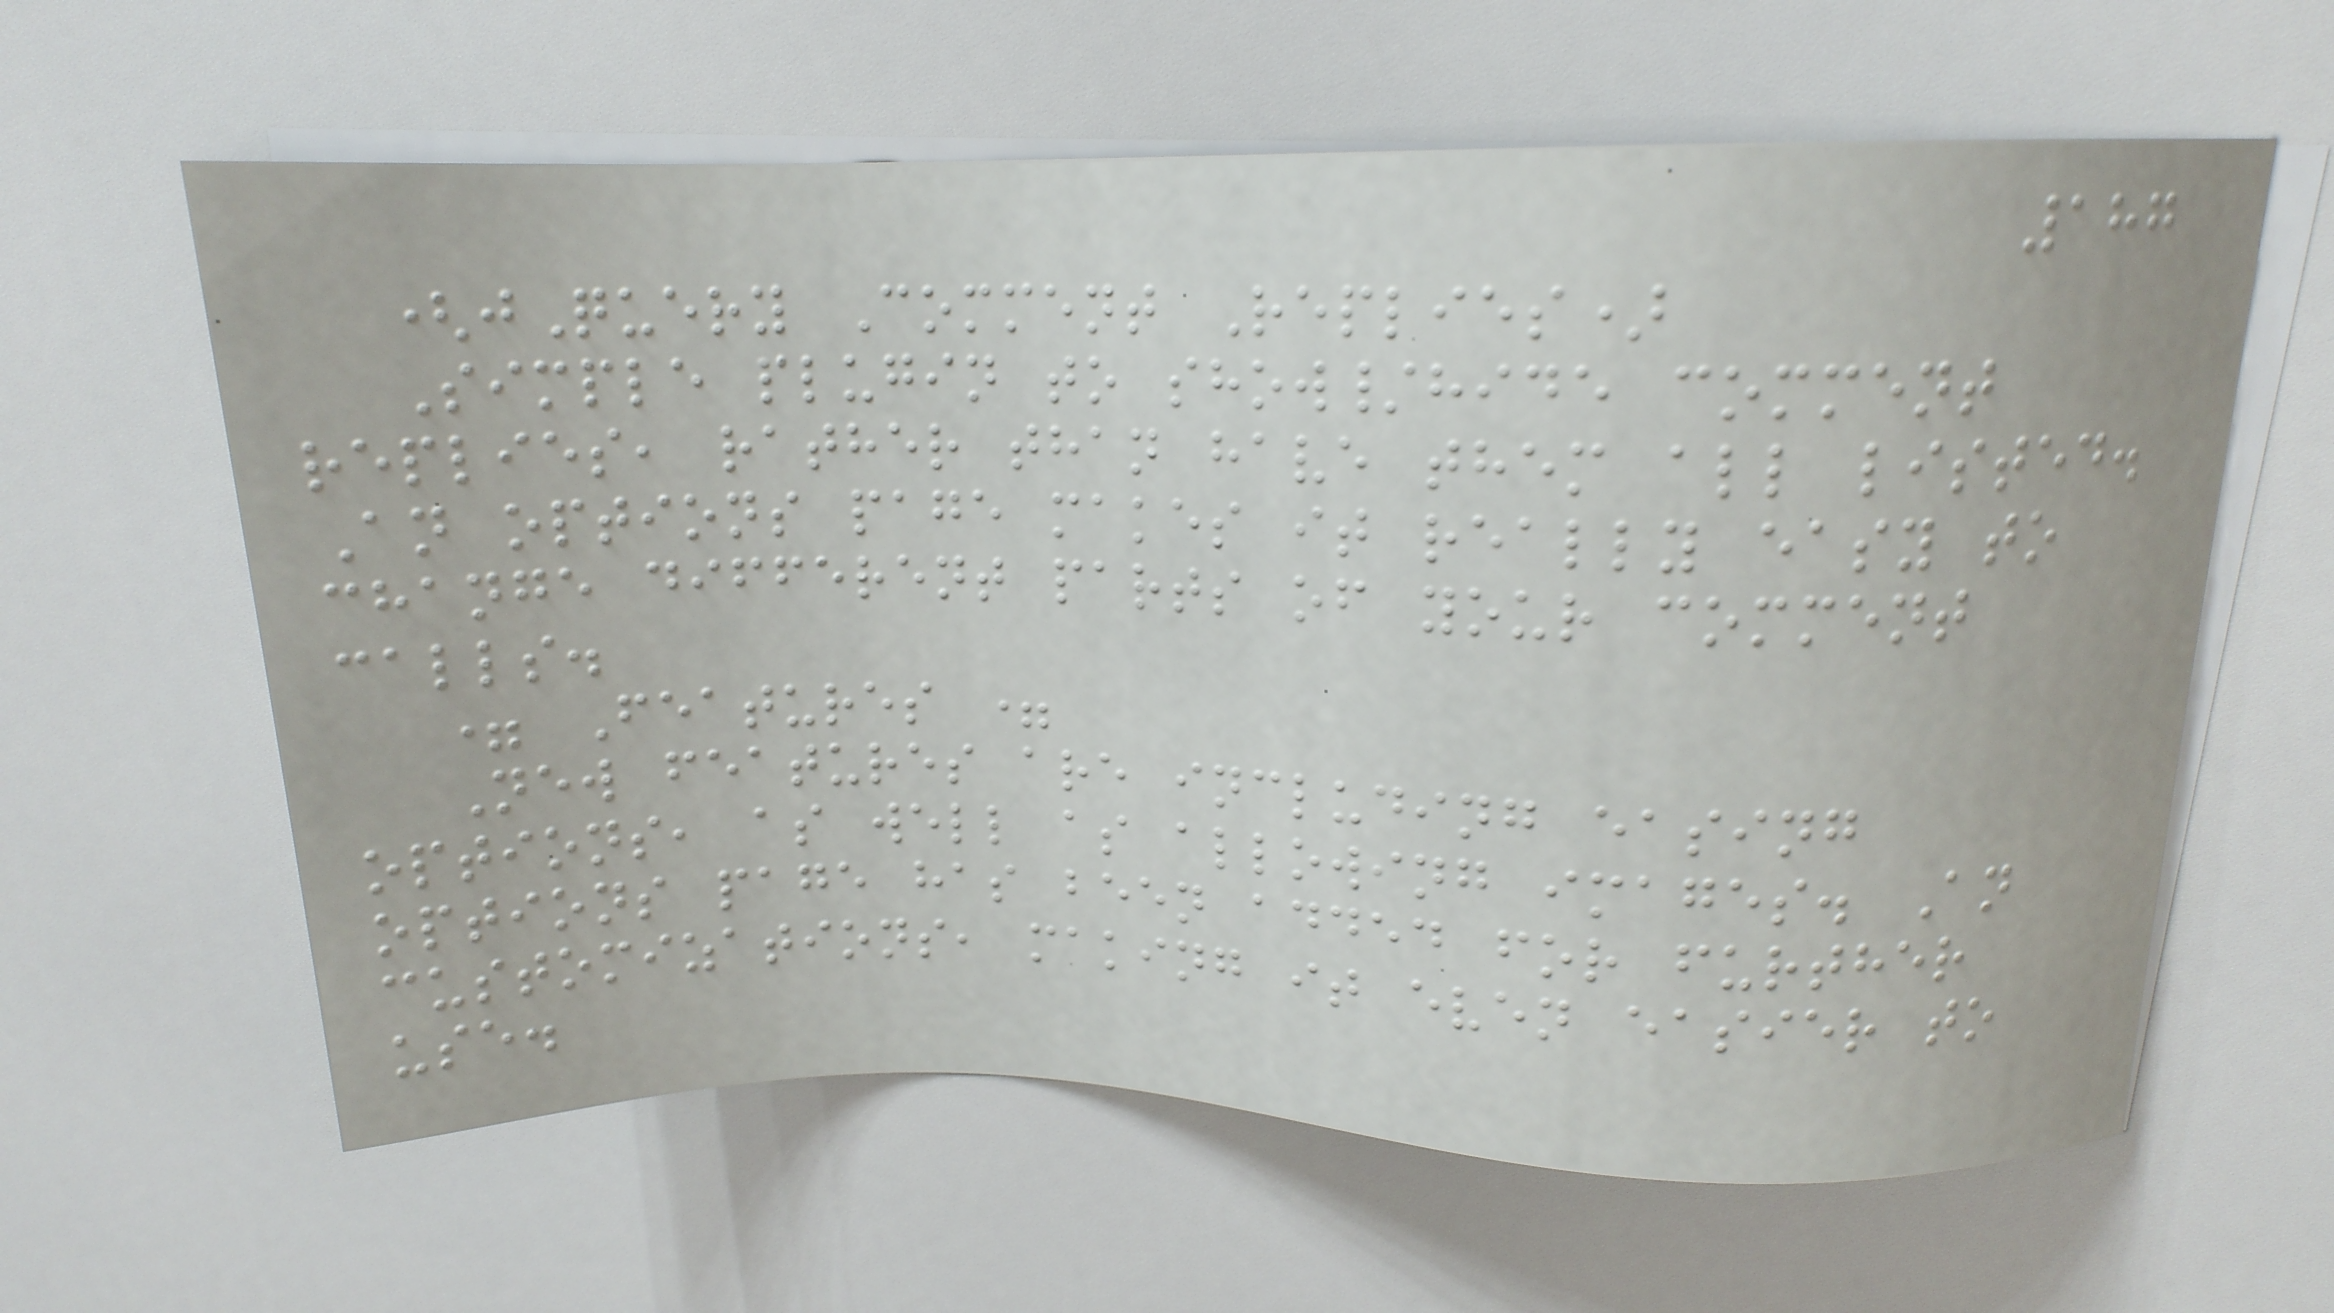187
(jQuery Comment Replies)
Simple plugin to show/hide comment
replies, rather than have them all listed.
An options page makes it really easy to
change different parts of your comment
calls.
= Features =
New features are including easing
options, as well as allowing images. An
options page has been added for further
customizations, making it even easier to
use.
